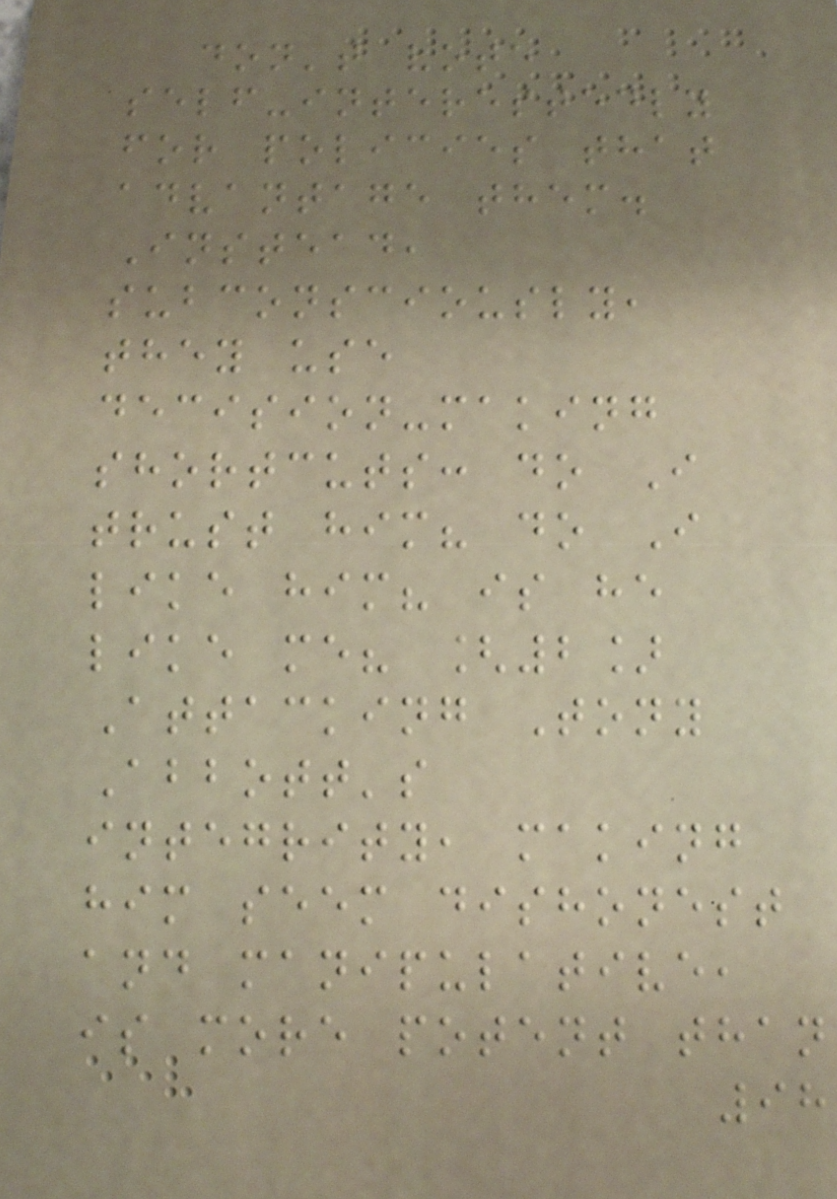don't vote
self-interestedly
for policies that
advantage them.
Instead,
subconsciously,
they use
decision-making
shortcuts: do I
trust him? do I
like him? is he
like me? [2]
Attacking Tony
Abbott's
integrity, making
him seem dishonest
and manipulative,
is more potent than
98
